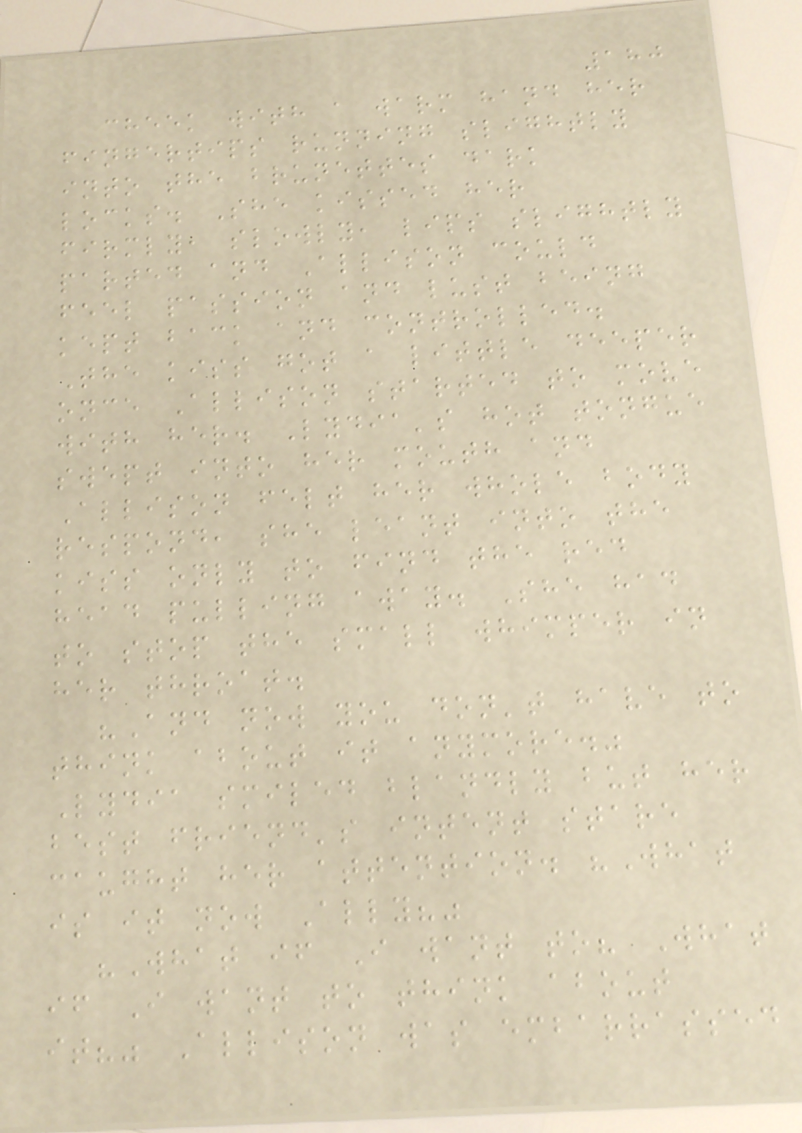180
cheek with a warm hand her
fingertips running slightly
into the brunettes dark
locks. She kissed her
firmly, slowly, lips slightly
parted and Allison could
feel passion and lust being
kept back and controlled.
The kiss got a little deeper
once Allison started to move
with her. Lydia's hot tongue
swept into her mouth and
Allison felt her whole body
respond, she leant into the
kiss only to find the red
head pulling away. She had
to stop the small whimper in
her throat.
"And now you don't have to
think about it anymore."
Lydia smiled blandly but her
best friend's intent stare
caught her attention. "What
is it now Ally?"
"What if I want to? What
if I want to think about
it?" Allison was embarrassed
